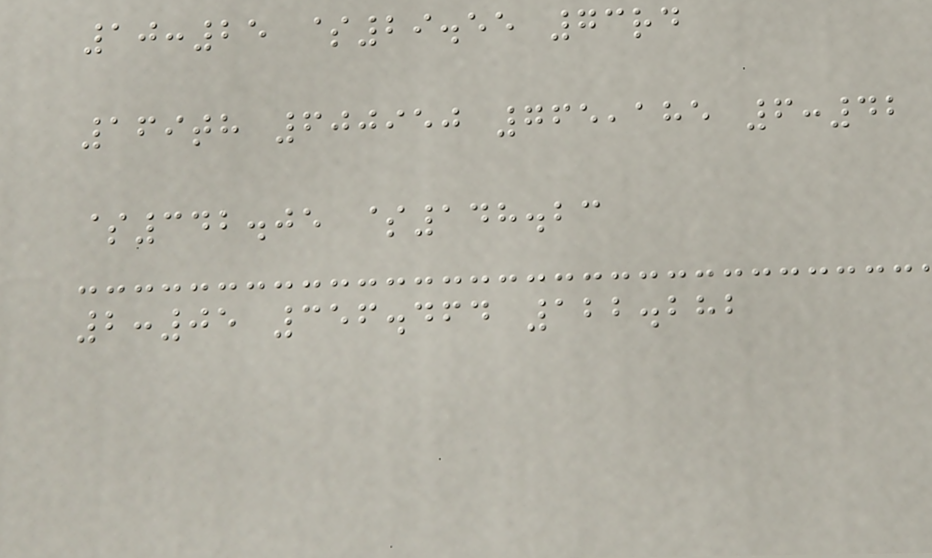10:25 $29.55 73rd
169th 600950 765,185 6:42
$342.05 $148.23
2:05 356.464 122.282
